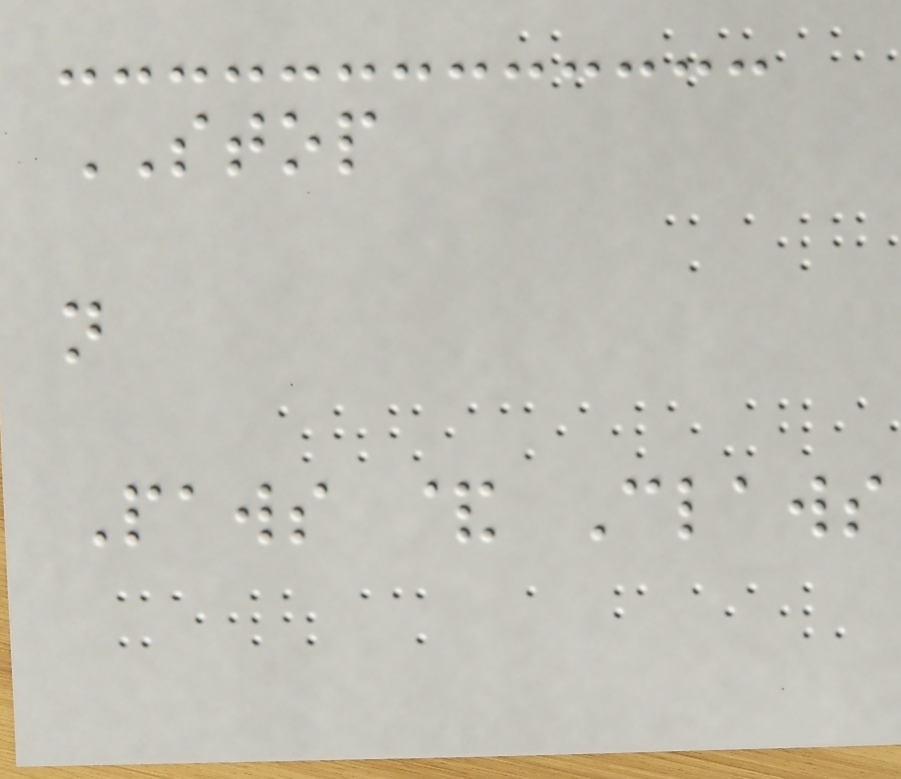STOP
n
Paws & Claws
